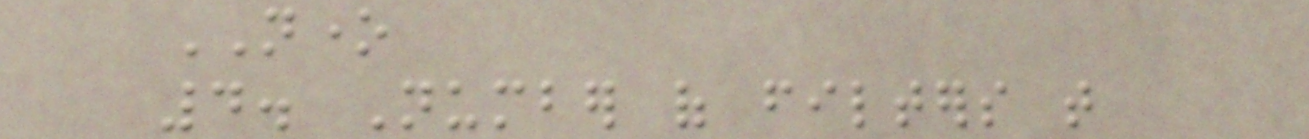NONE
4. Number of filters that
